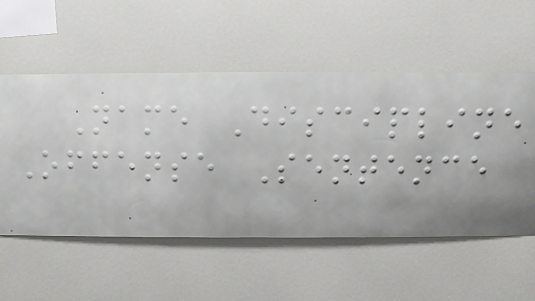Name Discipline
Offense Sentence
